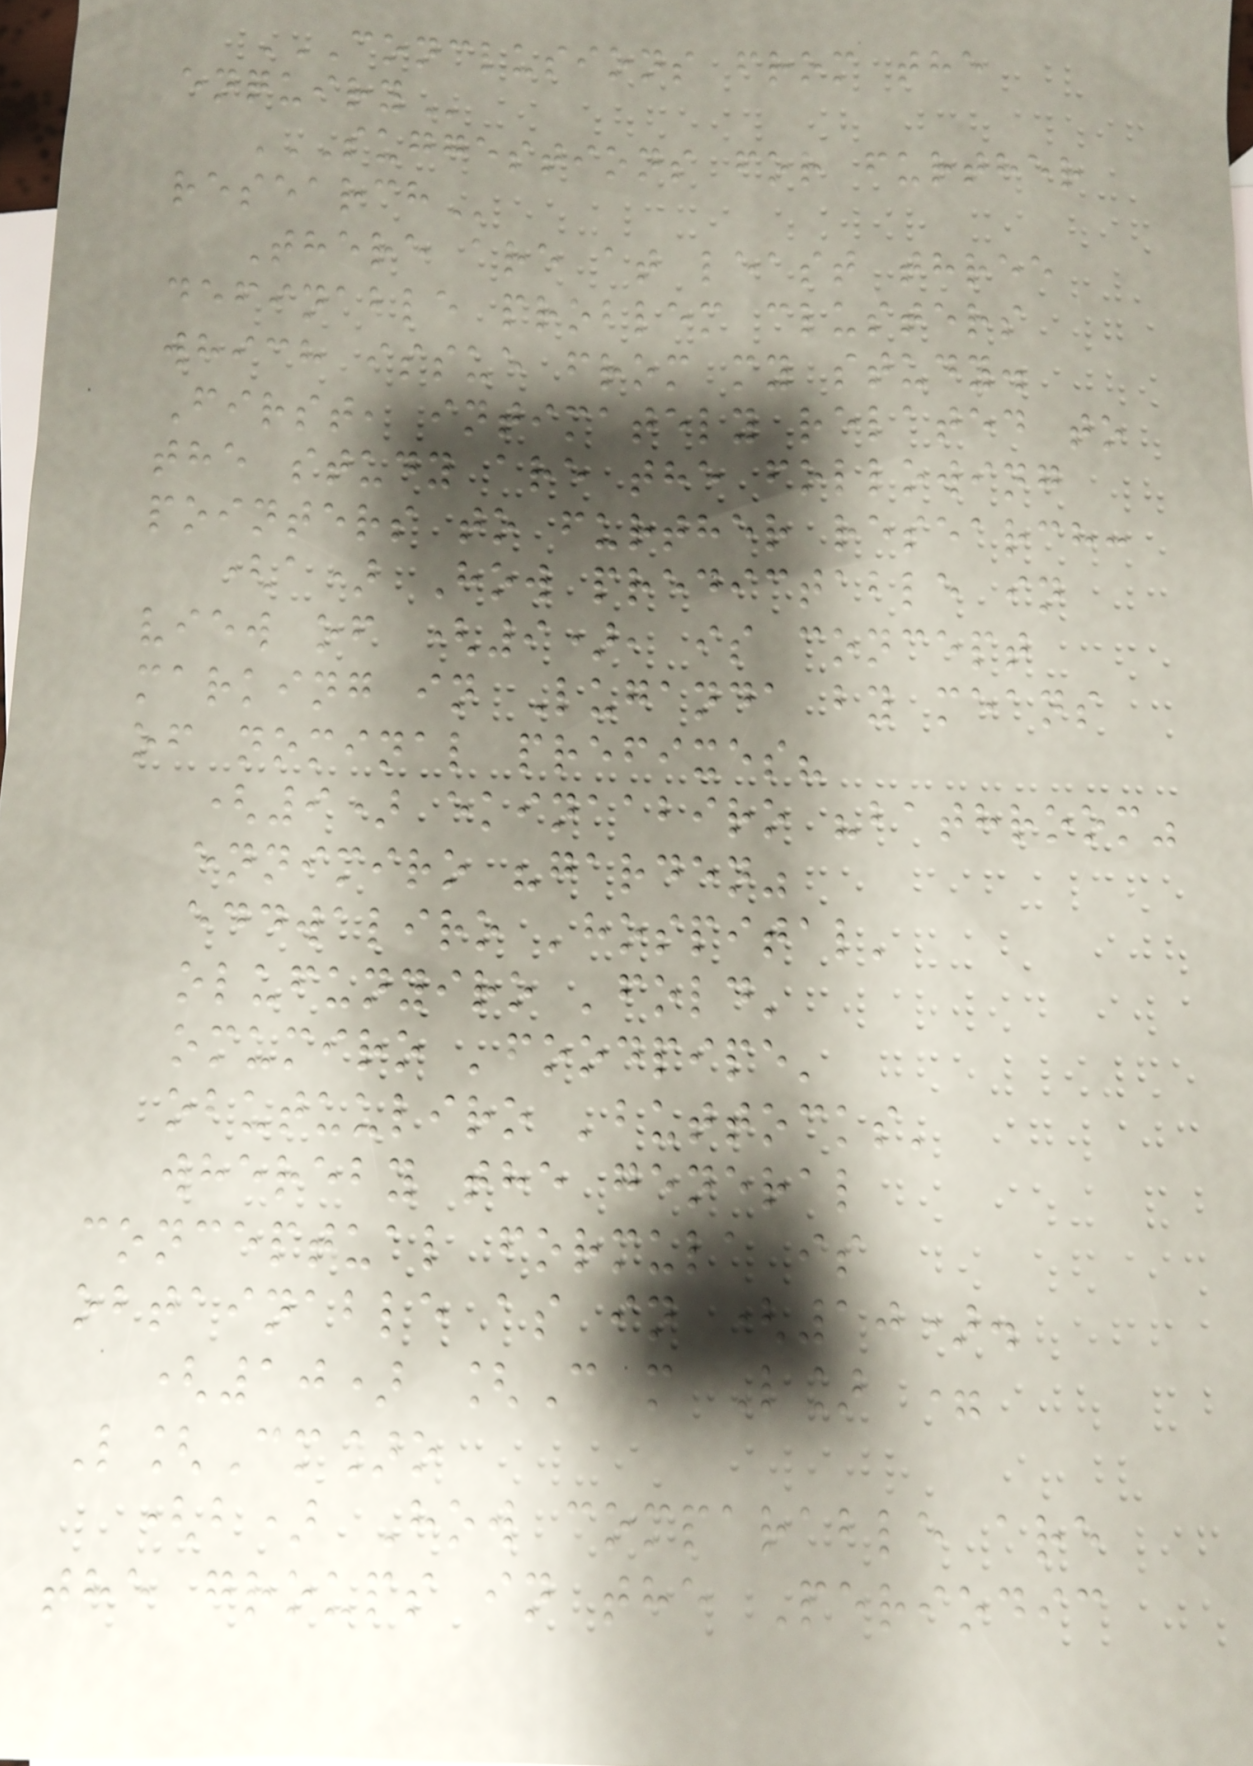CONCLUSIONS FROM THE
ENQUIRY
SUGGESTIONS FOR FURTHER
RESEARCH
There are at least three
definable problem clusters
which issue from my study.
First, intimately related to
the study are the following
pointers to further research:
(a) How predictable in
view of (9), is concept
marking in Luganda by means
of nominal prefixes?
(9) ekinaabiro "bathroom"
ennimiro "garden"
eddwaliro 'hospital'
olufunyiro 'fold'
omumiro 'foodpipe'
obutuuliro 'buttocks'
whereby the general
conceptual formula is
obtainable as in (10).
(10) [C m L] =
L[Cm]o
(b) How comparable are
the groups in the Periodic
